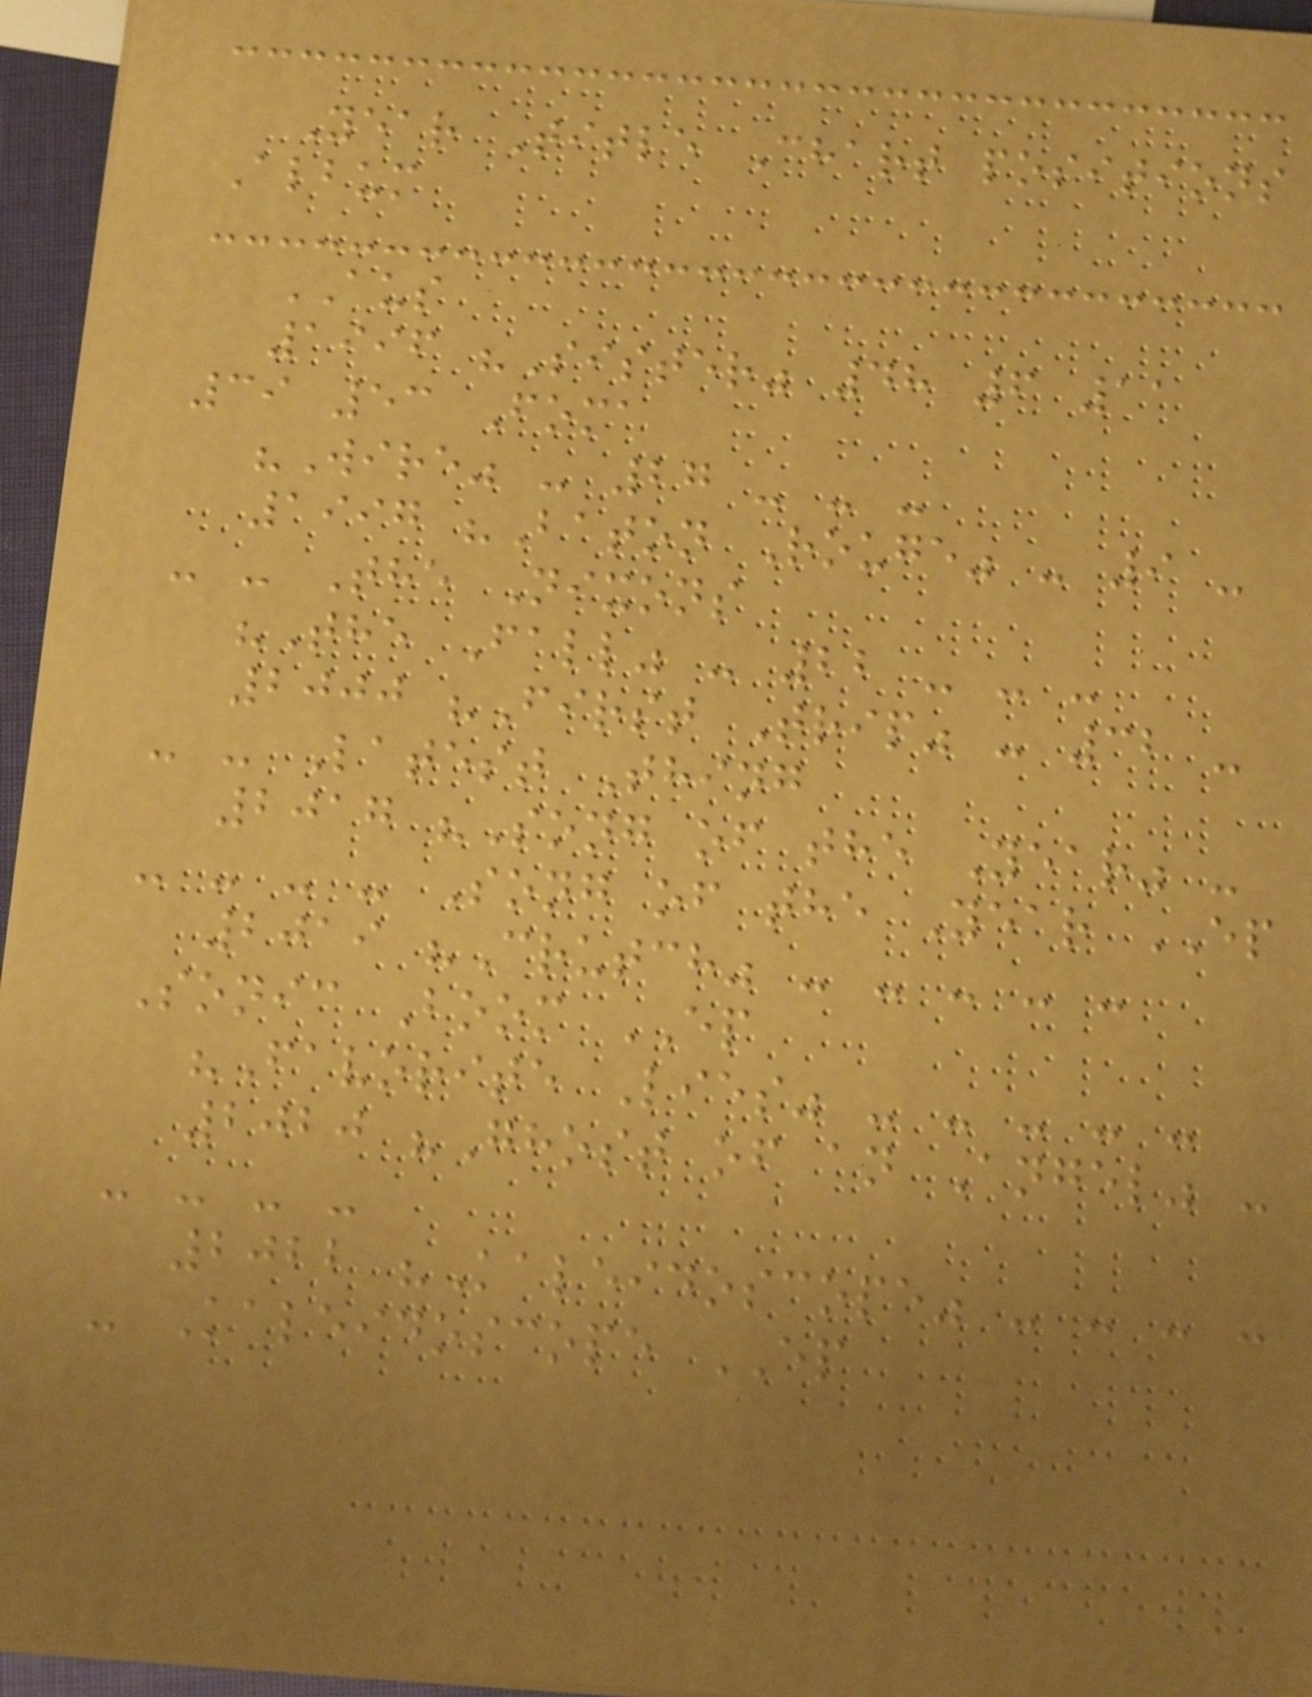Year Title Chart positions
Album
AUS
1996 "Sister" 48 6 11
39 53 Foma
"Wire" - 27 - - -
1997 "Baton Rouge" - 9 -
- - The Nixons
"The Fall" - 22 - - -
2000 "First Trip" - 32 -
- - Latest Thing
2017 "Song of the Year" -
- - - - Song of the Year EP
2019 "Crutch" - - - - -
Sonic Boom EP
"Favorite Lies" - - - - -
2020 "Ghost of an Angel" -
- - - -
2022 "Kaleidoscope" - - - -
- Kaleidoscope EP
